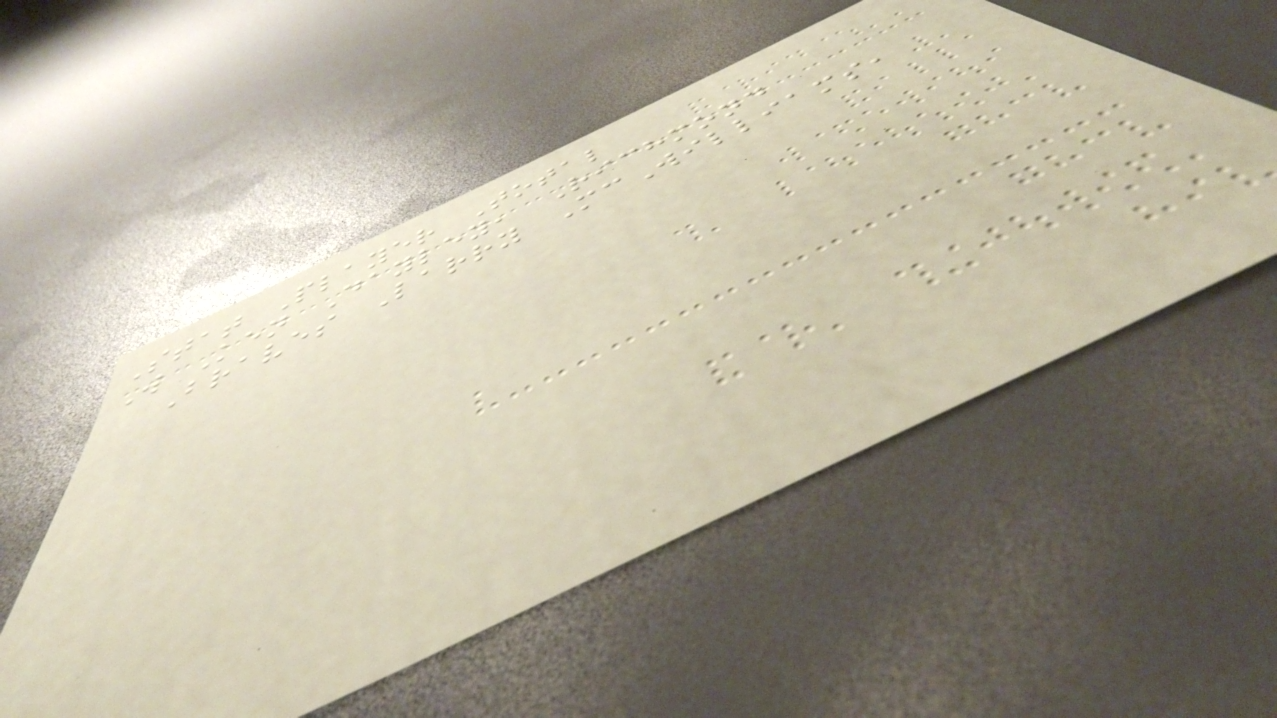Stat Player Total
W Ken Dayley, Richmond
Braves Larry McWilliams,
